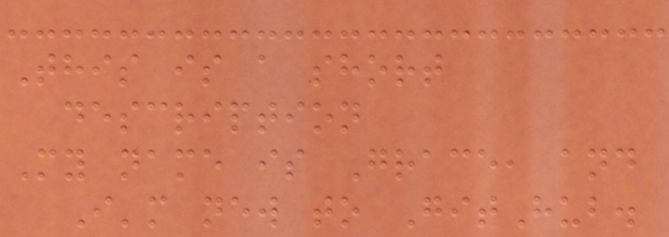This is a short
description
My name is Grace, and
I'm new to GitHub.
